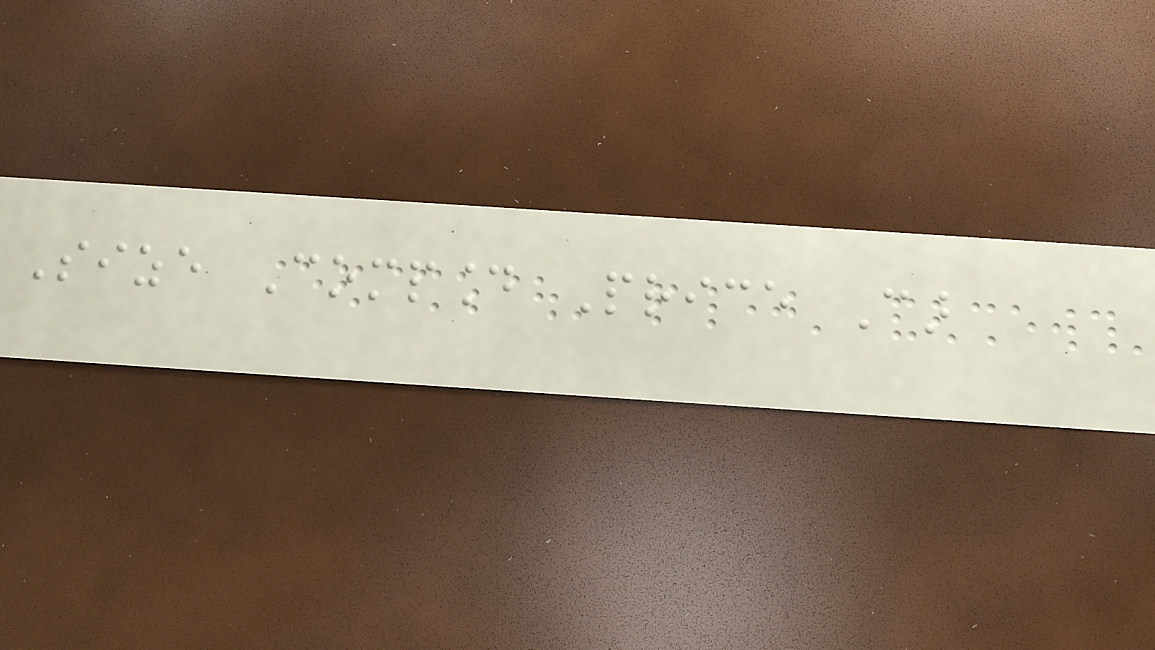Size Compound Price Car
